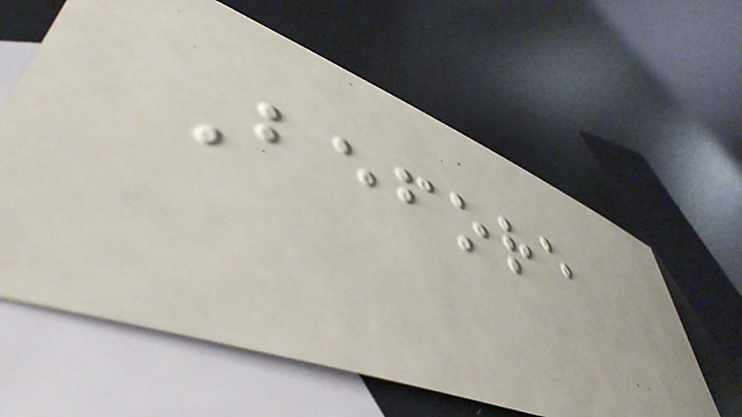Before
